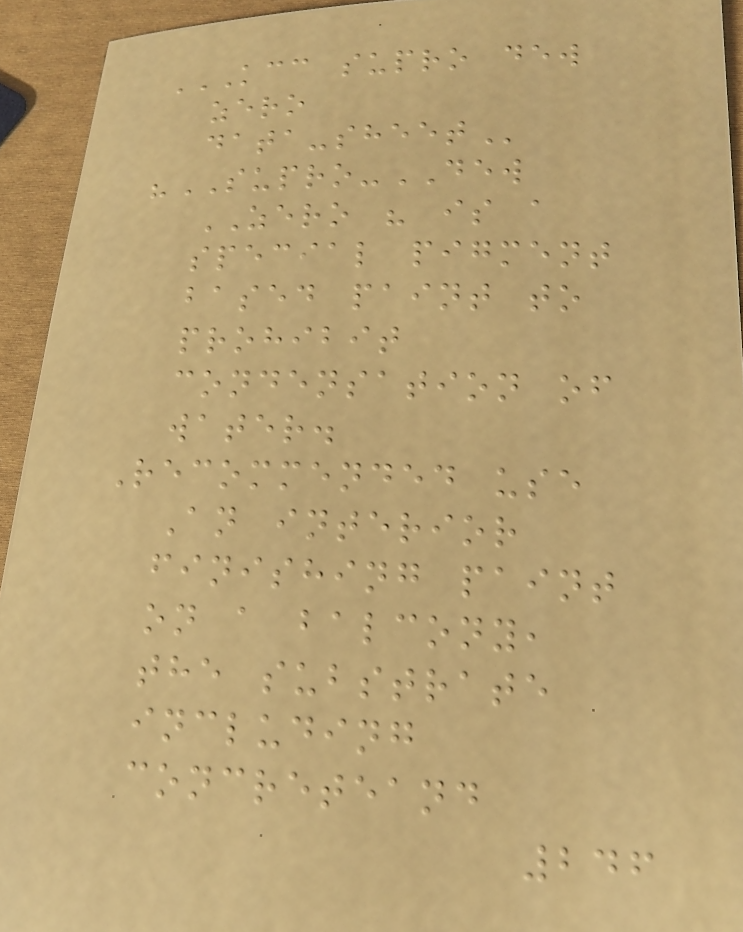KCC SUPRO DEW
ZERO
DATA-SHEET
"SUPRO-DEW
ZERO " is a
special pigment
based paint to
prohibit
condensation of
water.
Recommended use
An interior
finishing paint
on a balcony,
the substrate
including
concreteand
246
